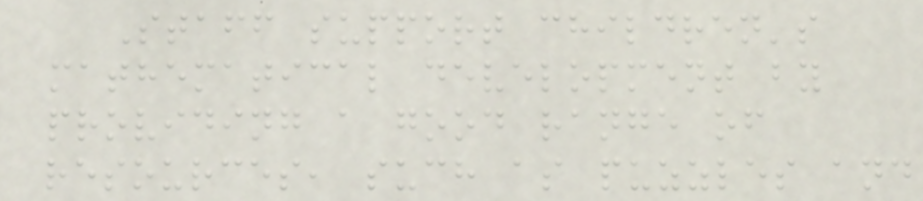Staff support children's
mathematical development by
providing a good range of
resources, such as puzzles and
